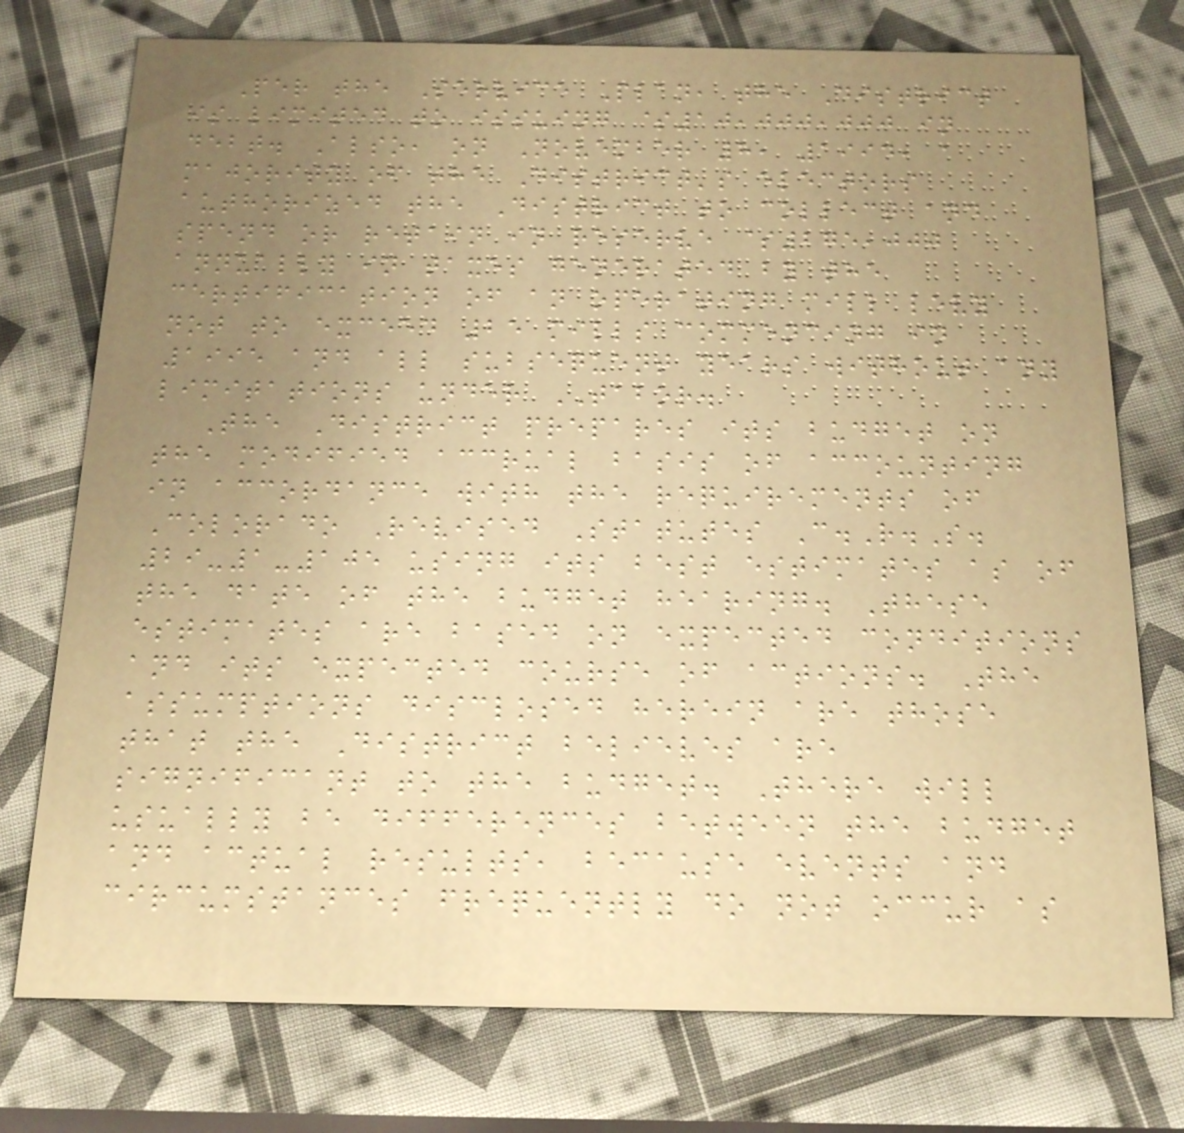Per the Service Plan, the District
is limited to issuing $10,000,000 in
debt. Also, on November 8, 1994, a
majority of the District's electors
authorized the District to collect and
spend or retain in reserve $275,000
annually in taxes generated by the
certification of an operating mill levy
not to exceed 25 mills commencing in
1995 and all subsequent years without any
limitations under TABOR.
The District prepares its budget on
the modified accrual basis of accounting
in accordance with the requirements of
Colorado Revised Statutes C.R.S.
29-1-105 using its best estimates as of
the date of the budget hearing. These
estimates are based on expected conditions
and its expected course of actions. The
assumptions disclosed herein are those
that the District believes are
significant to the budget. There will
usually be differences between the budget
and actual results, because events and
circumstances frequently do not occur as
